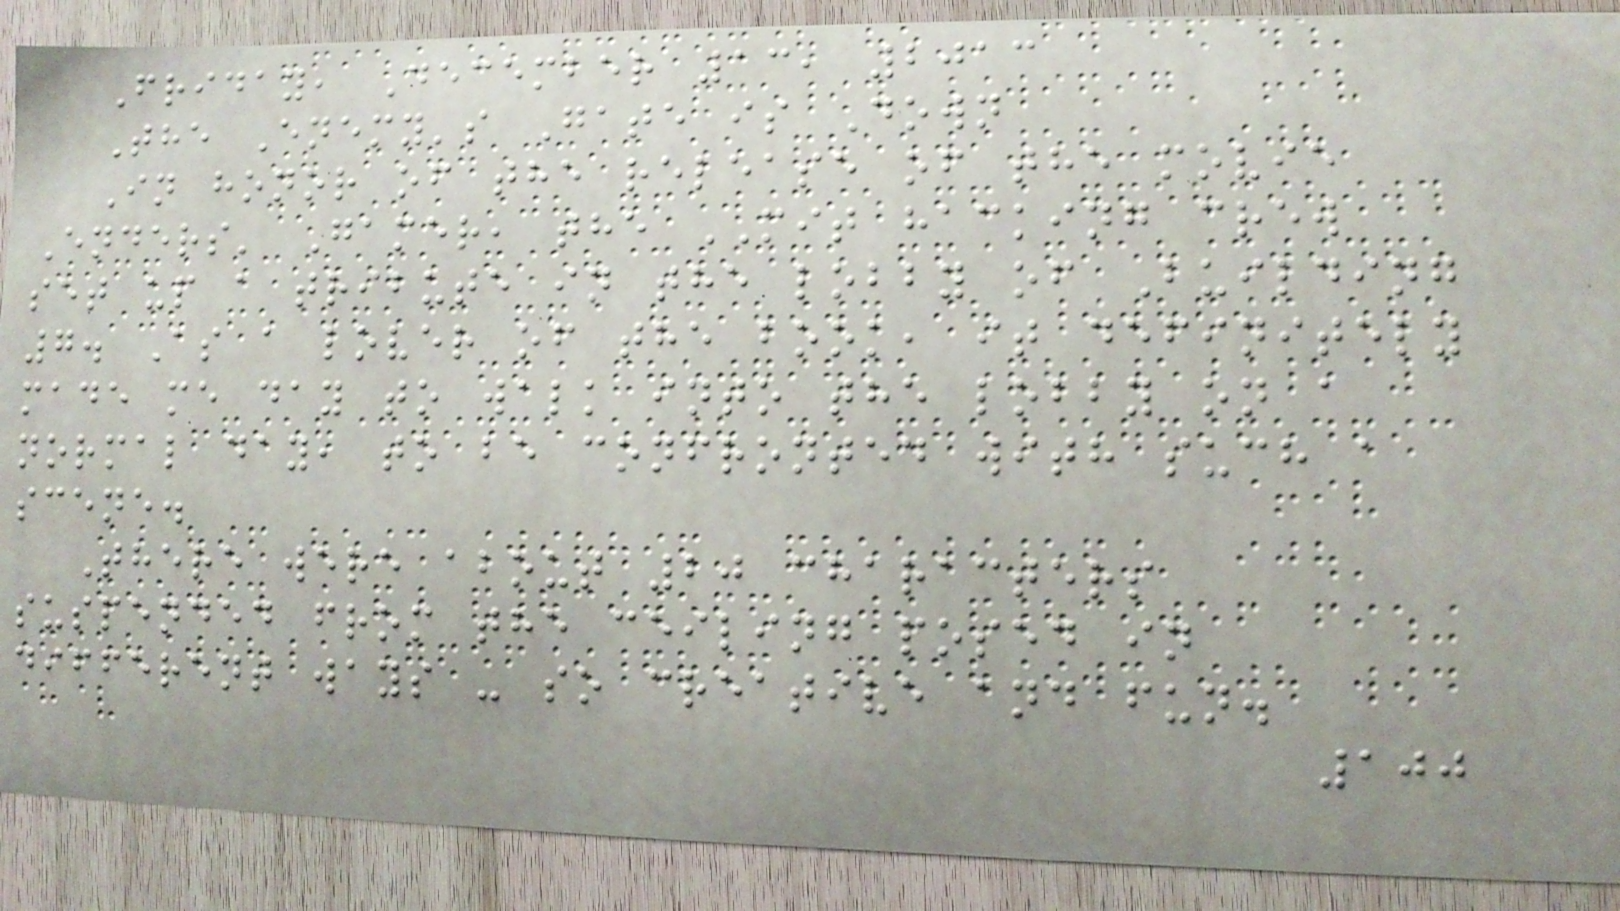Friday, December 13, 2013
The Enemy's Gate is Down
In honor of the release of the movie
Enders' Gamer, the MIT hacking crew
set up a tribute in the lobby of Building
7. As a lover of the book, it definitely
made me day to walk into the lobby on a
normal day, to be confronted with such a
scene.
There were about 20 characters
suspended from the ceiling posed in
different ways - so creative and fun.
100
